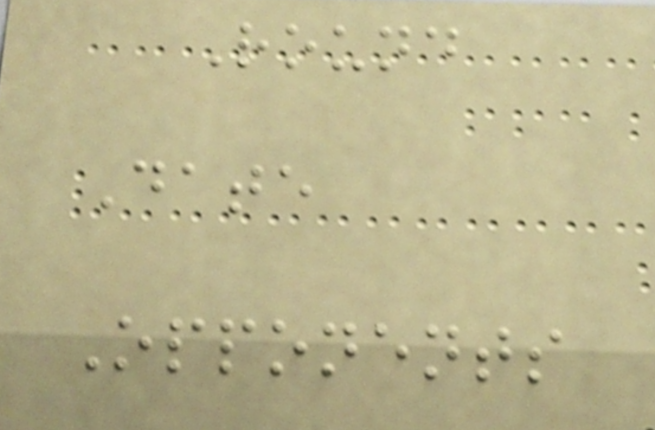Round
Date
Opponents
